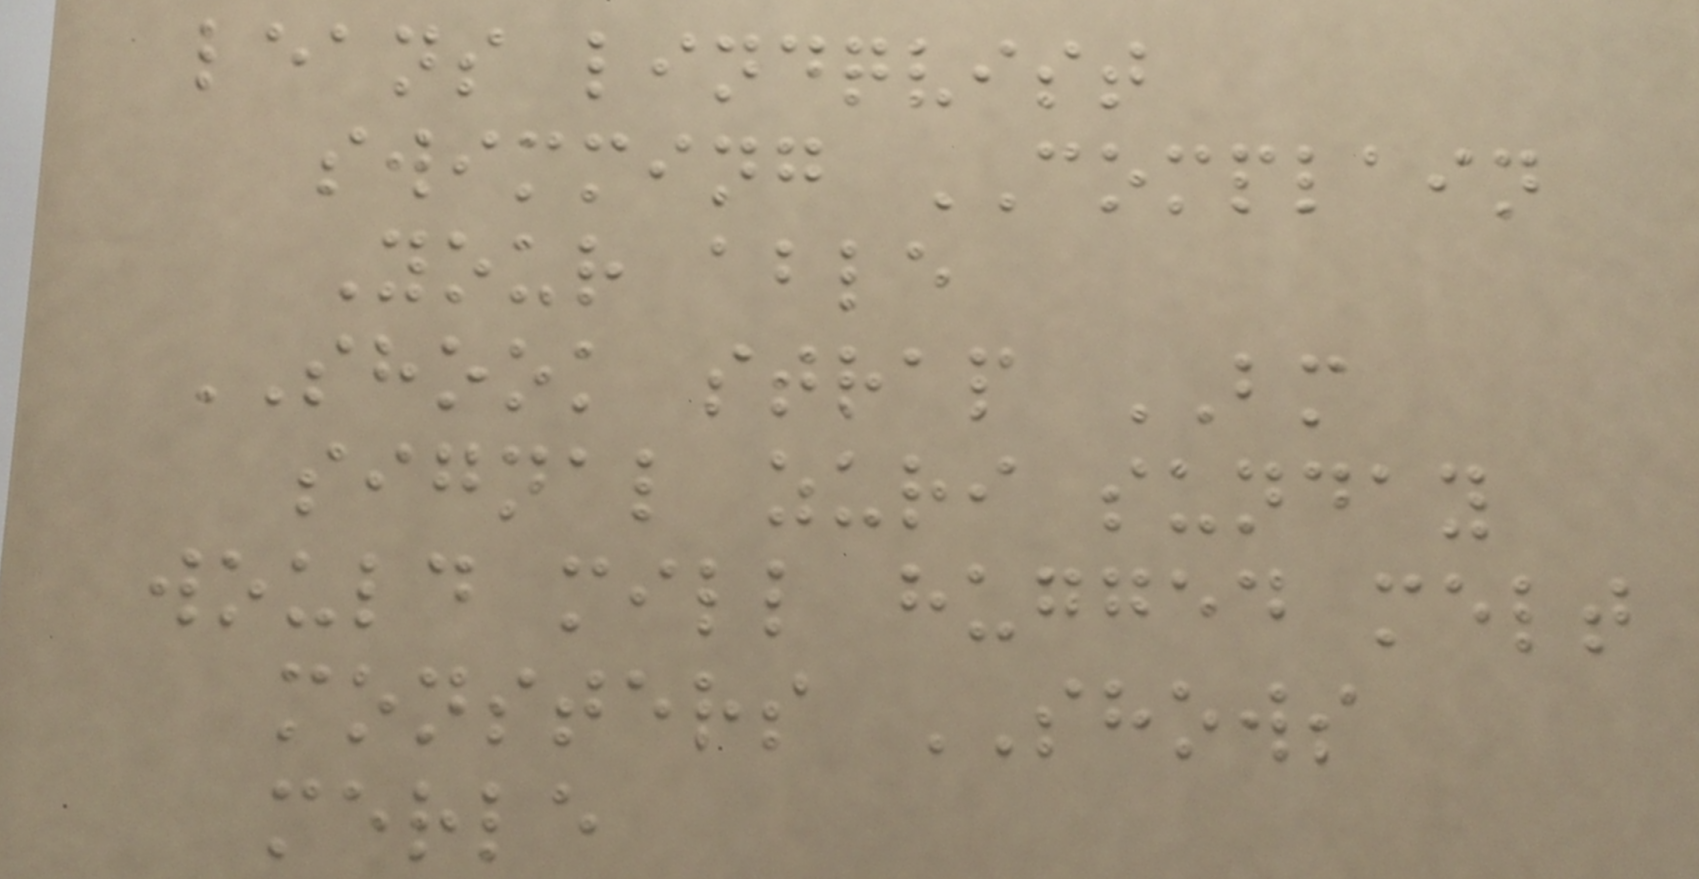leans lindqvist
swimming COMPLAIN
Your able
SHOOK strap BM
signal zuri sunday
would mill hugged melt
monsters SHOWS
merle
